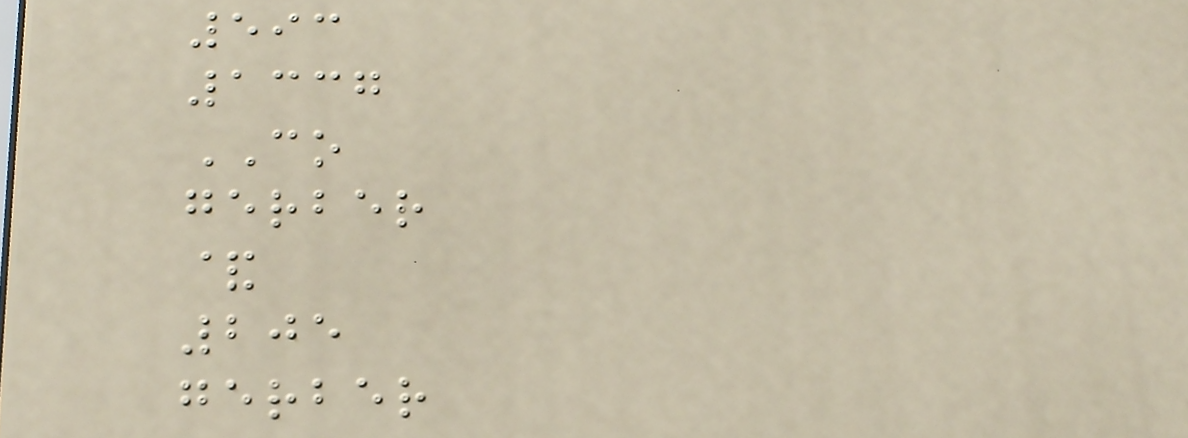593
1337
CO
gerber
&
205
gerber
